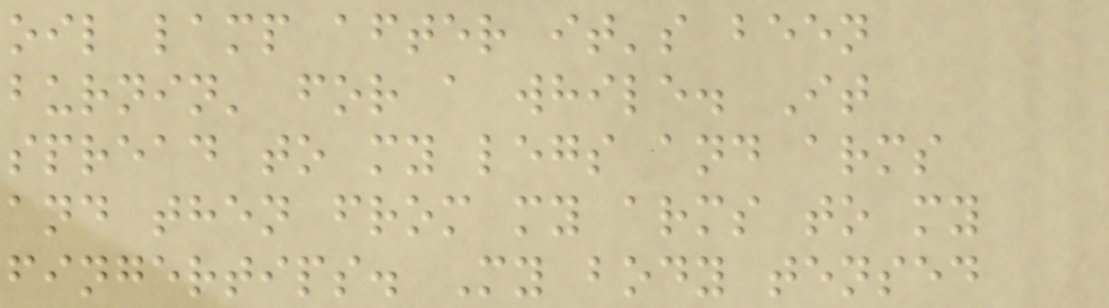oil lamp after it's been
burnin' for a while. It
spread to my legs and arms
and then from my arms to my
fingertips. My body tensed
